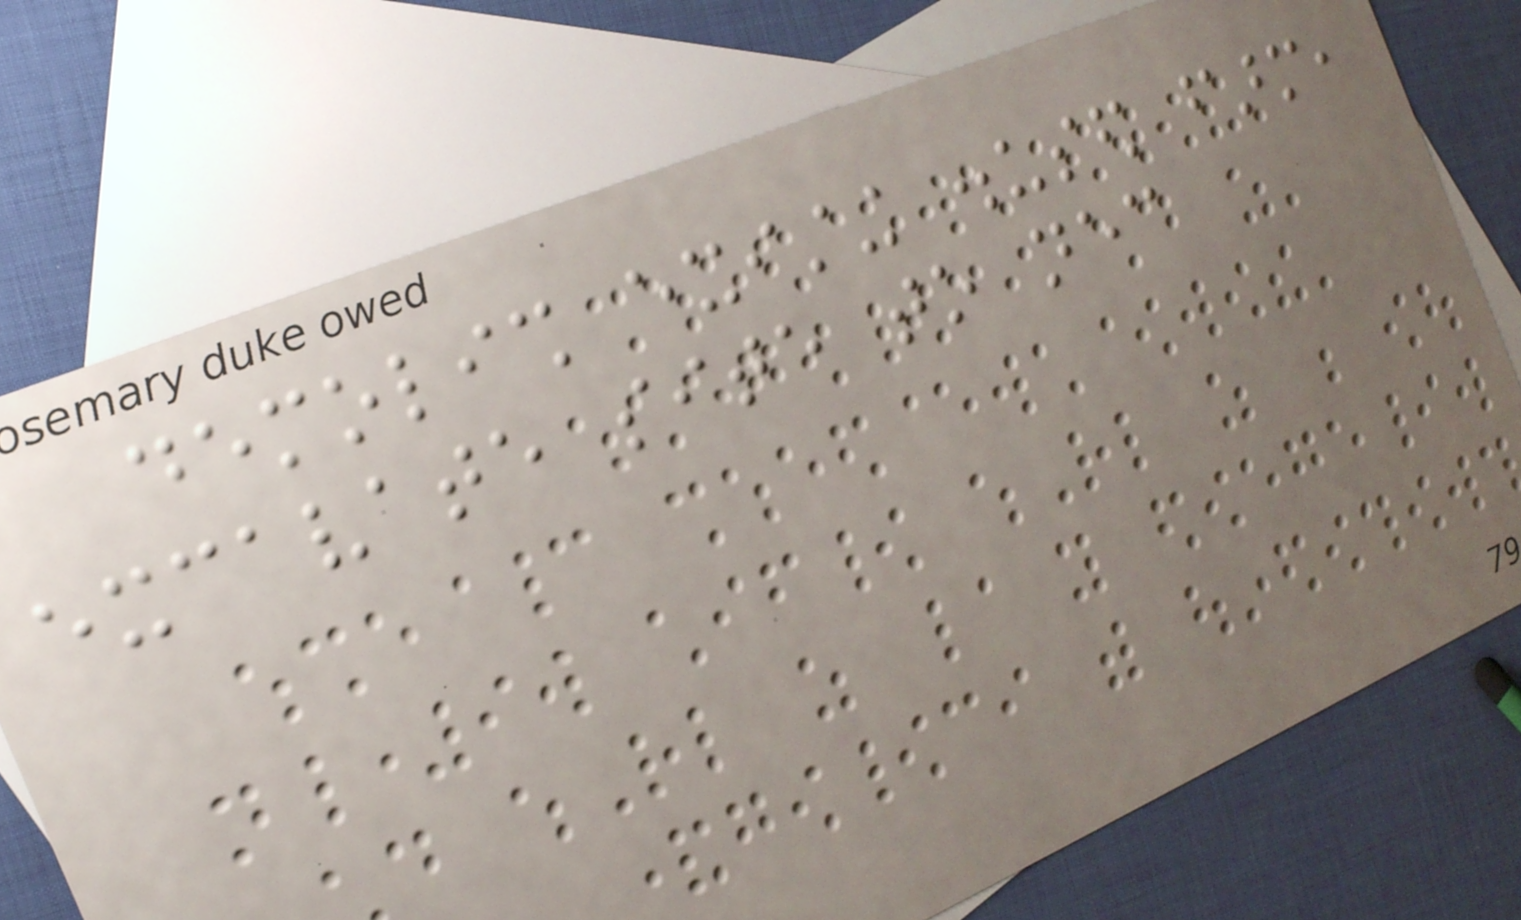demolish existing disused farm,
excavate site to necessary
